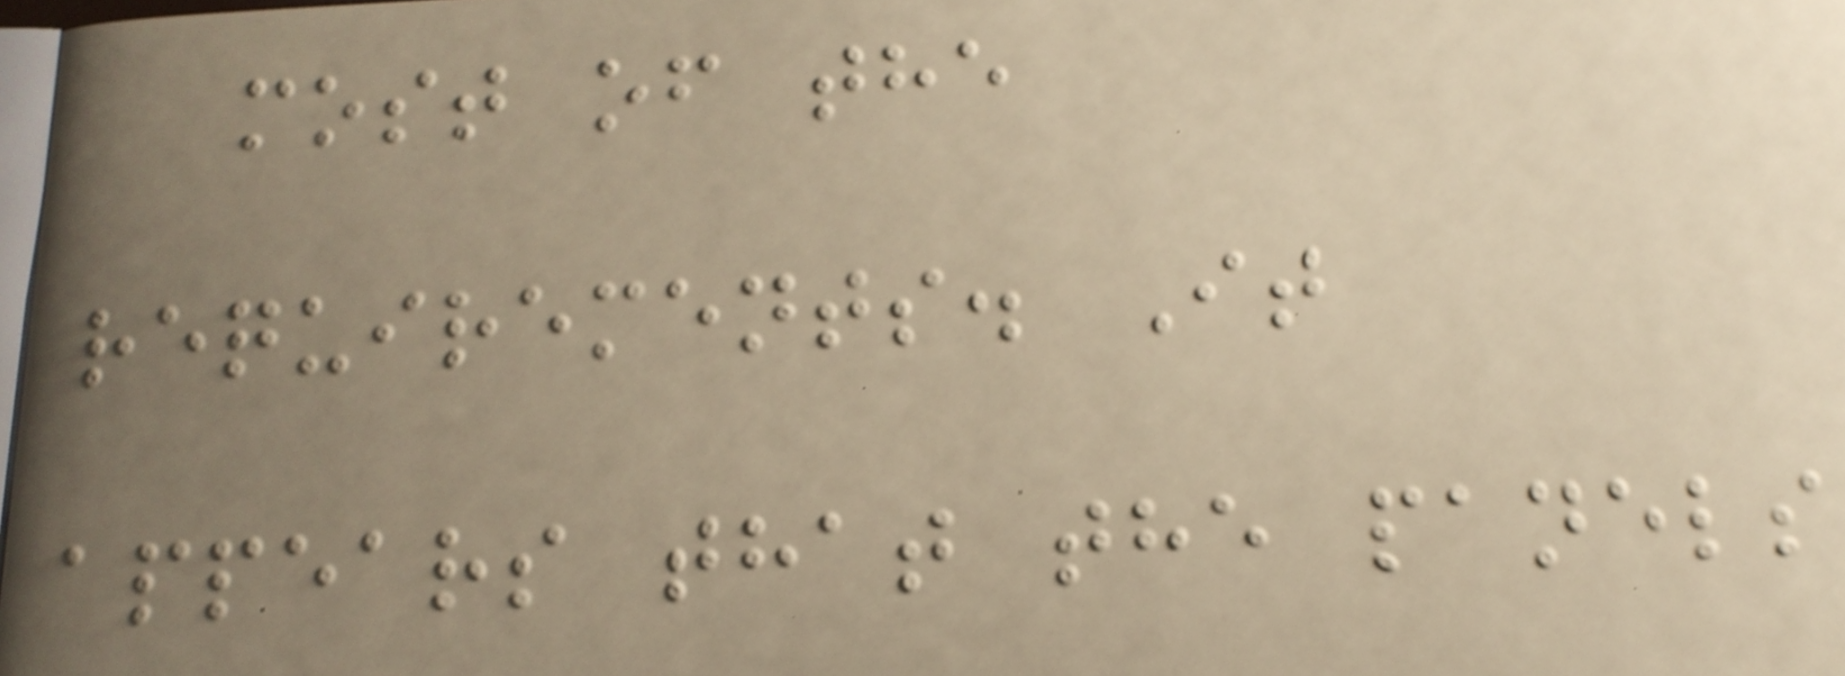most of the
requirements. It
appears that the panels
